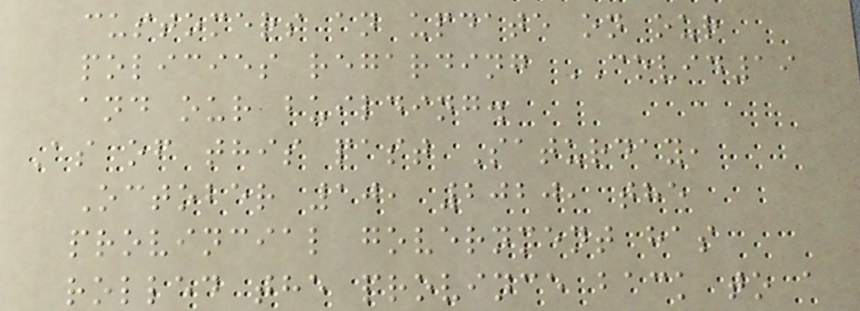customers an update on our
policies regarding COVID19
and our building.
As of this past Saturday,
October 10, 2020, the
provincial government has
rolled the province back to a
